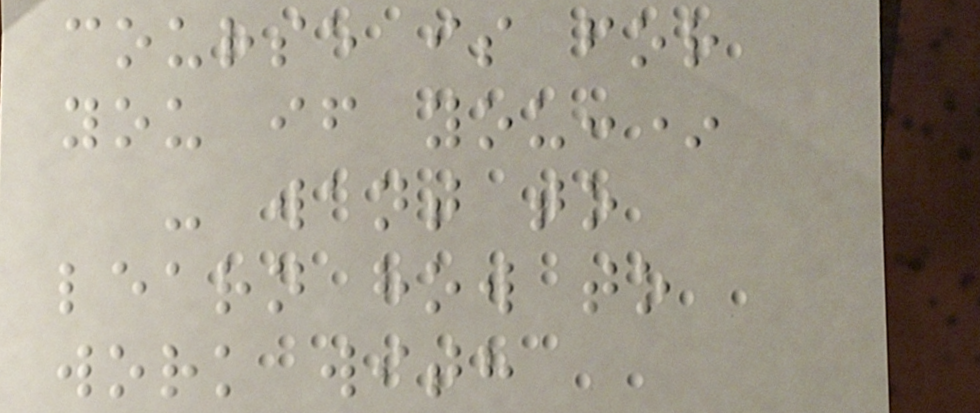course is for
you if you:*
- want to
learn how to
work with
